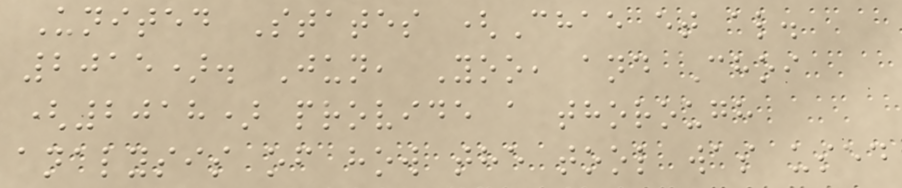United States (Chae et al.
2015). Jun, Yoo, and Choi
(2018) provide a thorough
analysis of how the tool was used
